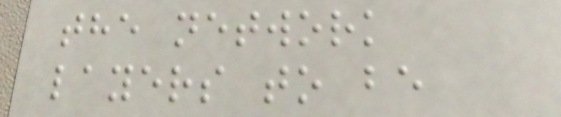the network
layers to be
